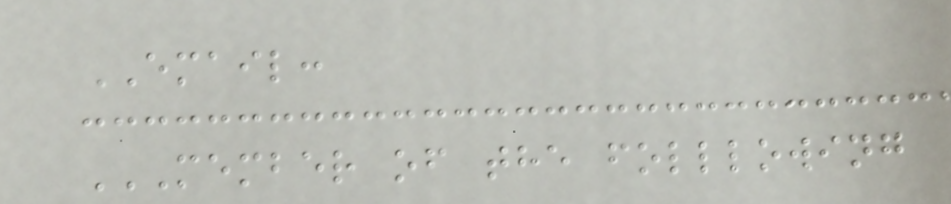EMAIL:
MEMBER OF THE FOLLLOWING
